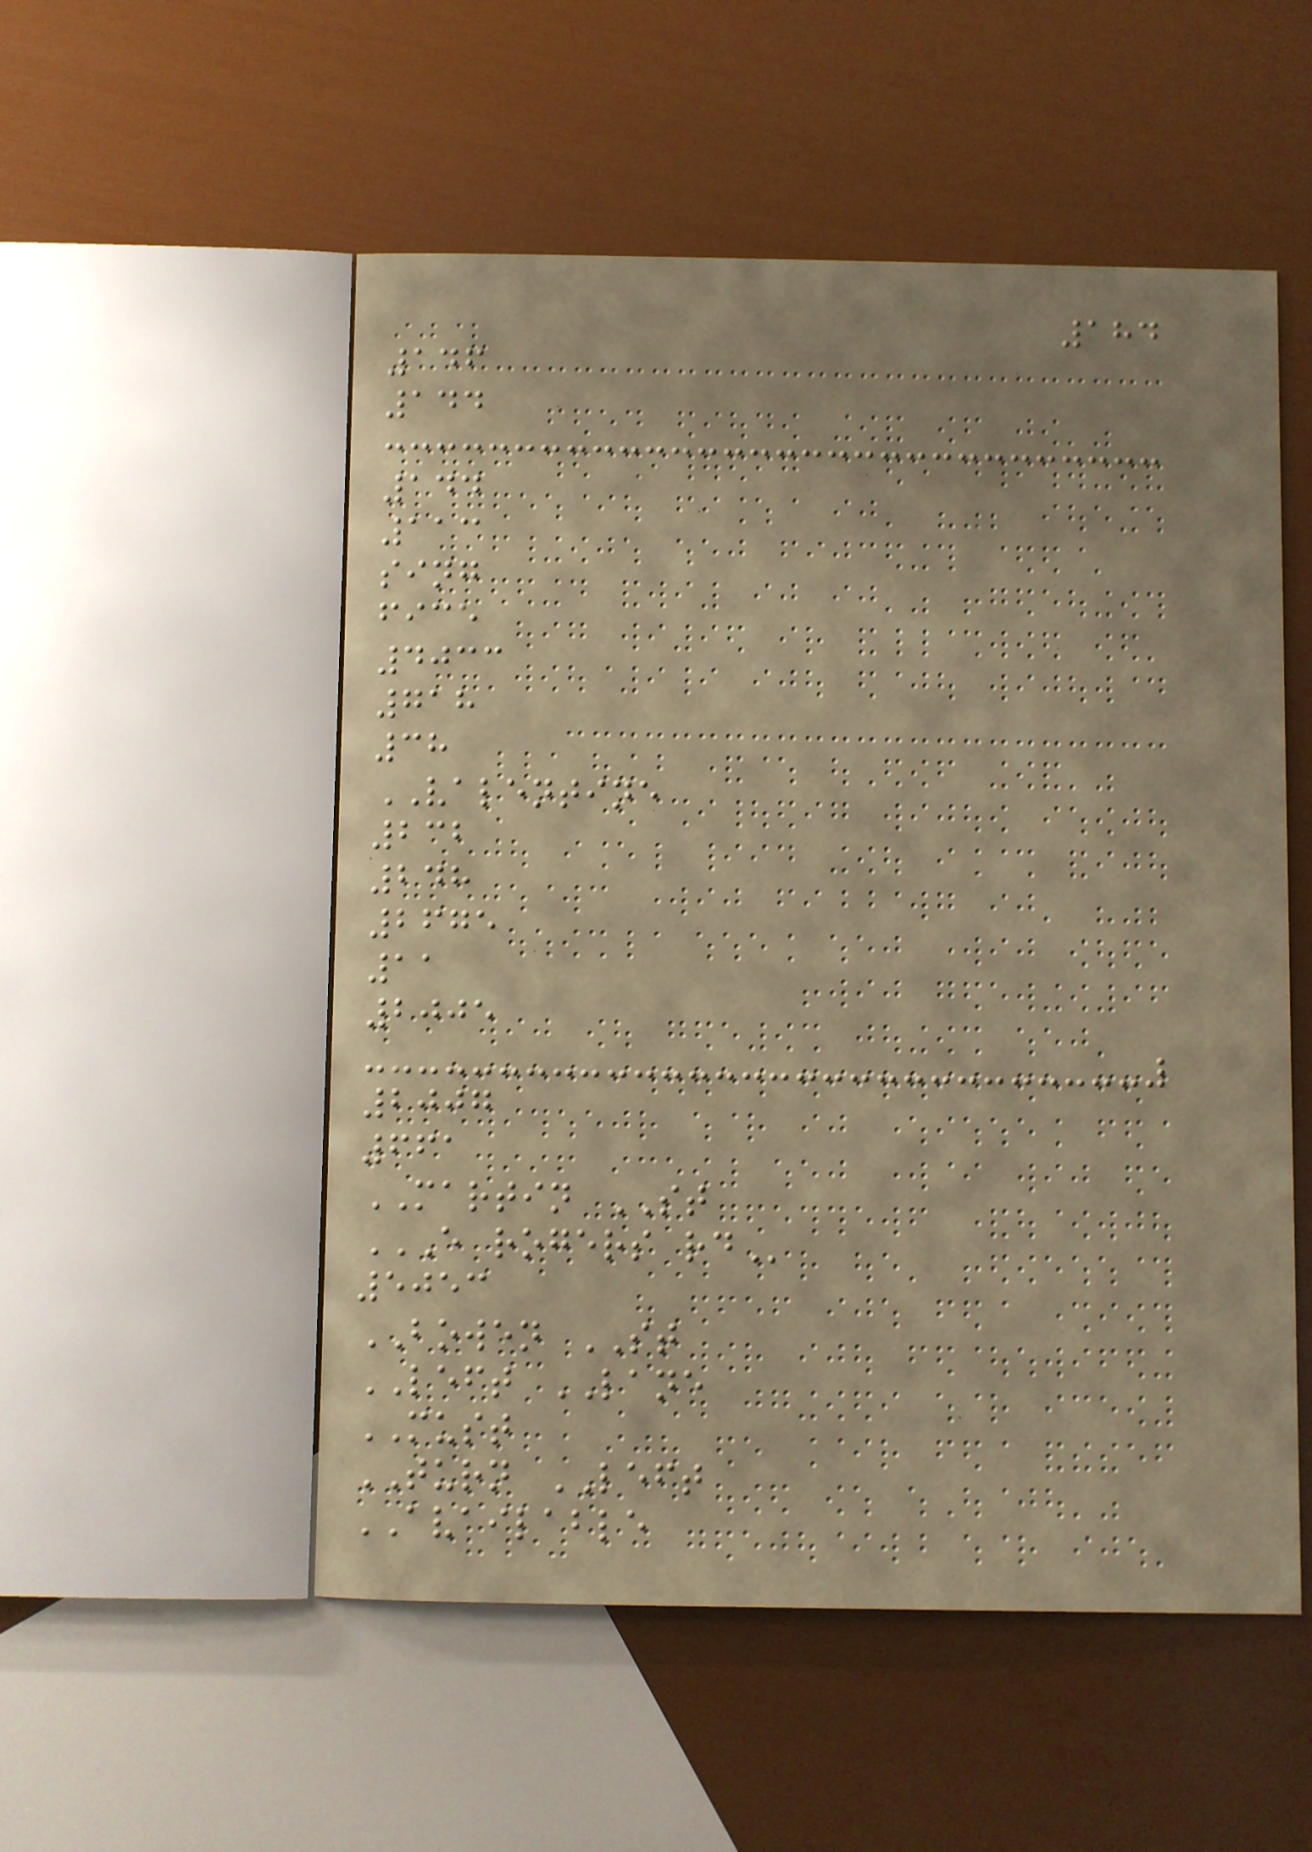184
146
144
144
113
sing
fice
4033
718
38
VALENTINE
232
248
2675
11
2005
2007
661
MARTIN ST
E ROGERS RD
5053
BOWEN ST
LEFT LANE
MUST
TURN LEFT
AVAILABLE
